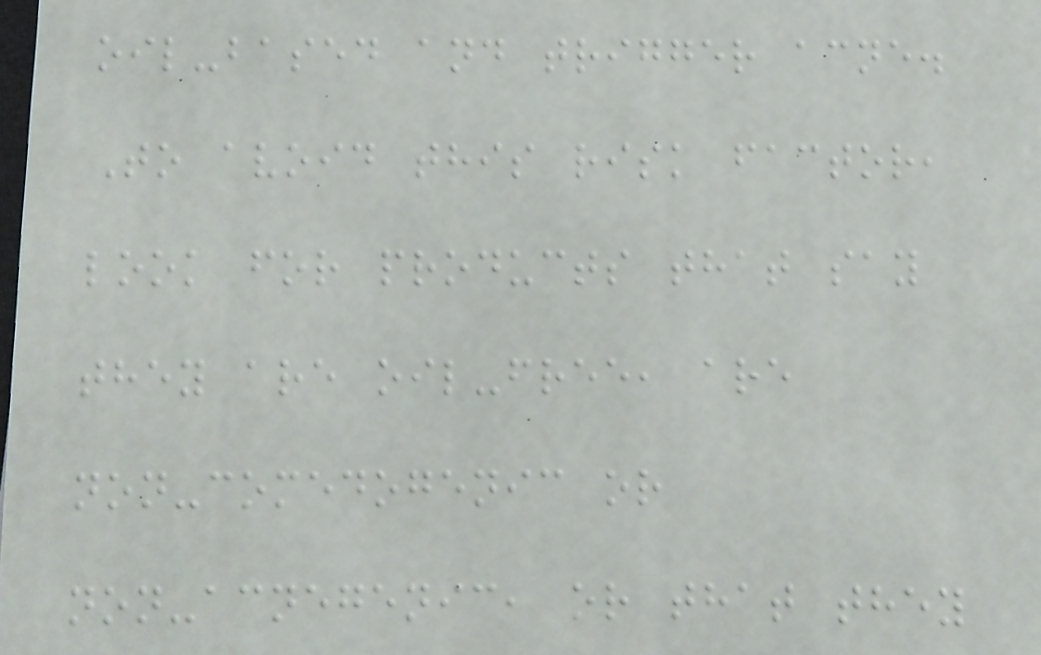oil-based and trigger acne.
To avoid this risk factor,
look for products that say
they are oil-free, are
non-comedogenic or
non-acnegenic, or that they
